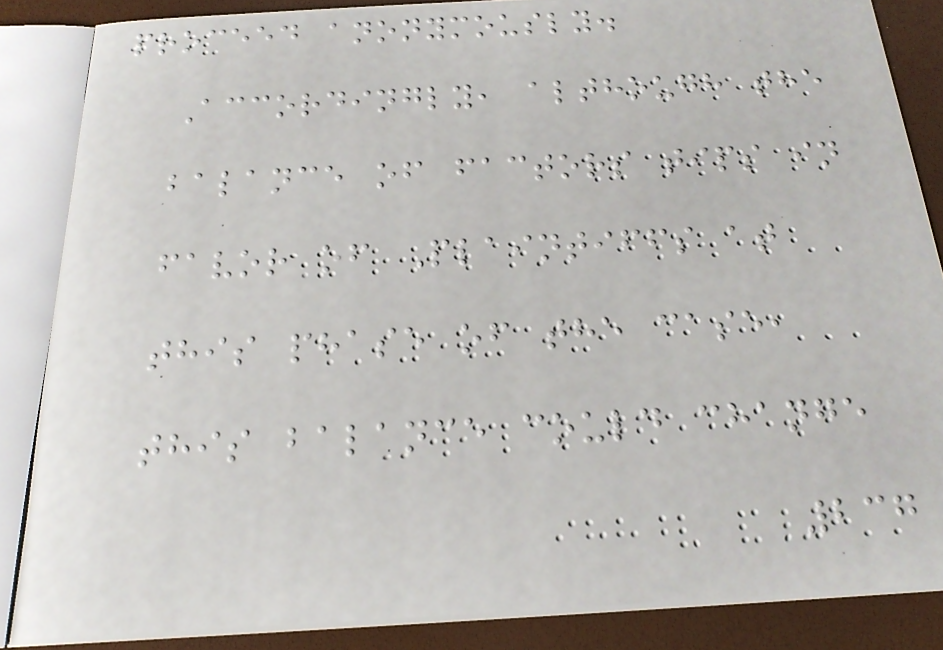proceed anonymously.
Accordingly, although the
balance of factors tips in
favor of Plaintiffs at
this phase of the case,
this balance could change
237
